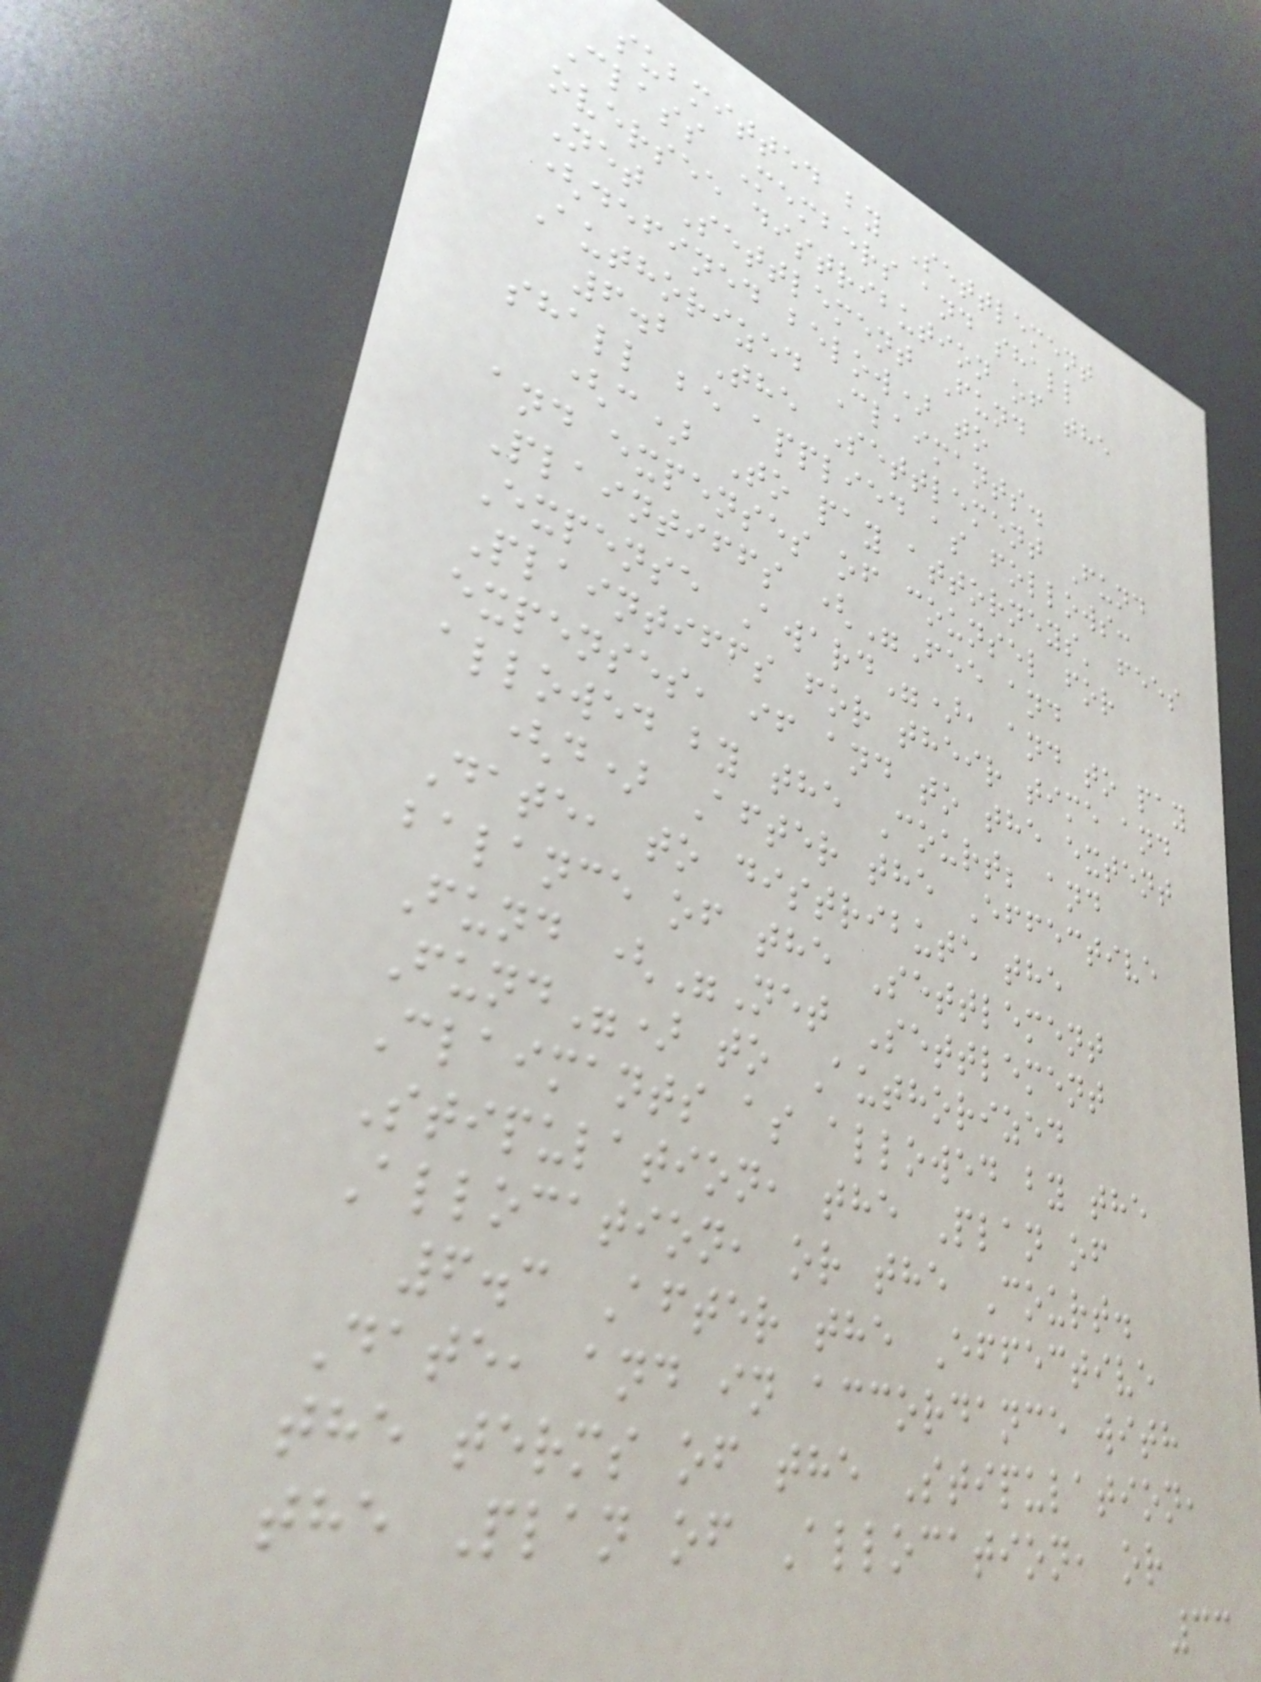submitted by Settlement
Class Members and shall
oversee distribution of the
Net Settlement Fund
(defined below) to
Authorized Claimants.
6.2 The Settlement Fund
shall be applied as follows:
(c) To pay attorneys' fees
and expenses of counsel for
Plaintiffs ("Fee and
Expense Award"), and to pay
Plaintiffs for their time and
expenses, if and to the extent
allowed by the Court; and
(d) After the Effective
Date, to distribute the
balance of the Settlement
Fund ("Net Settlement
Fund") to Authorized
Claimants as allowed by the
Stipulation, the Plan of
Allocation, or the Court.
6.3 After the Effective
Date, and in accordance with
the terms of the Stipulation,
the Plan of Allocation, or
33
